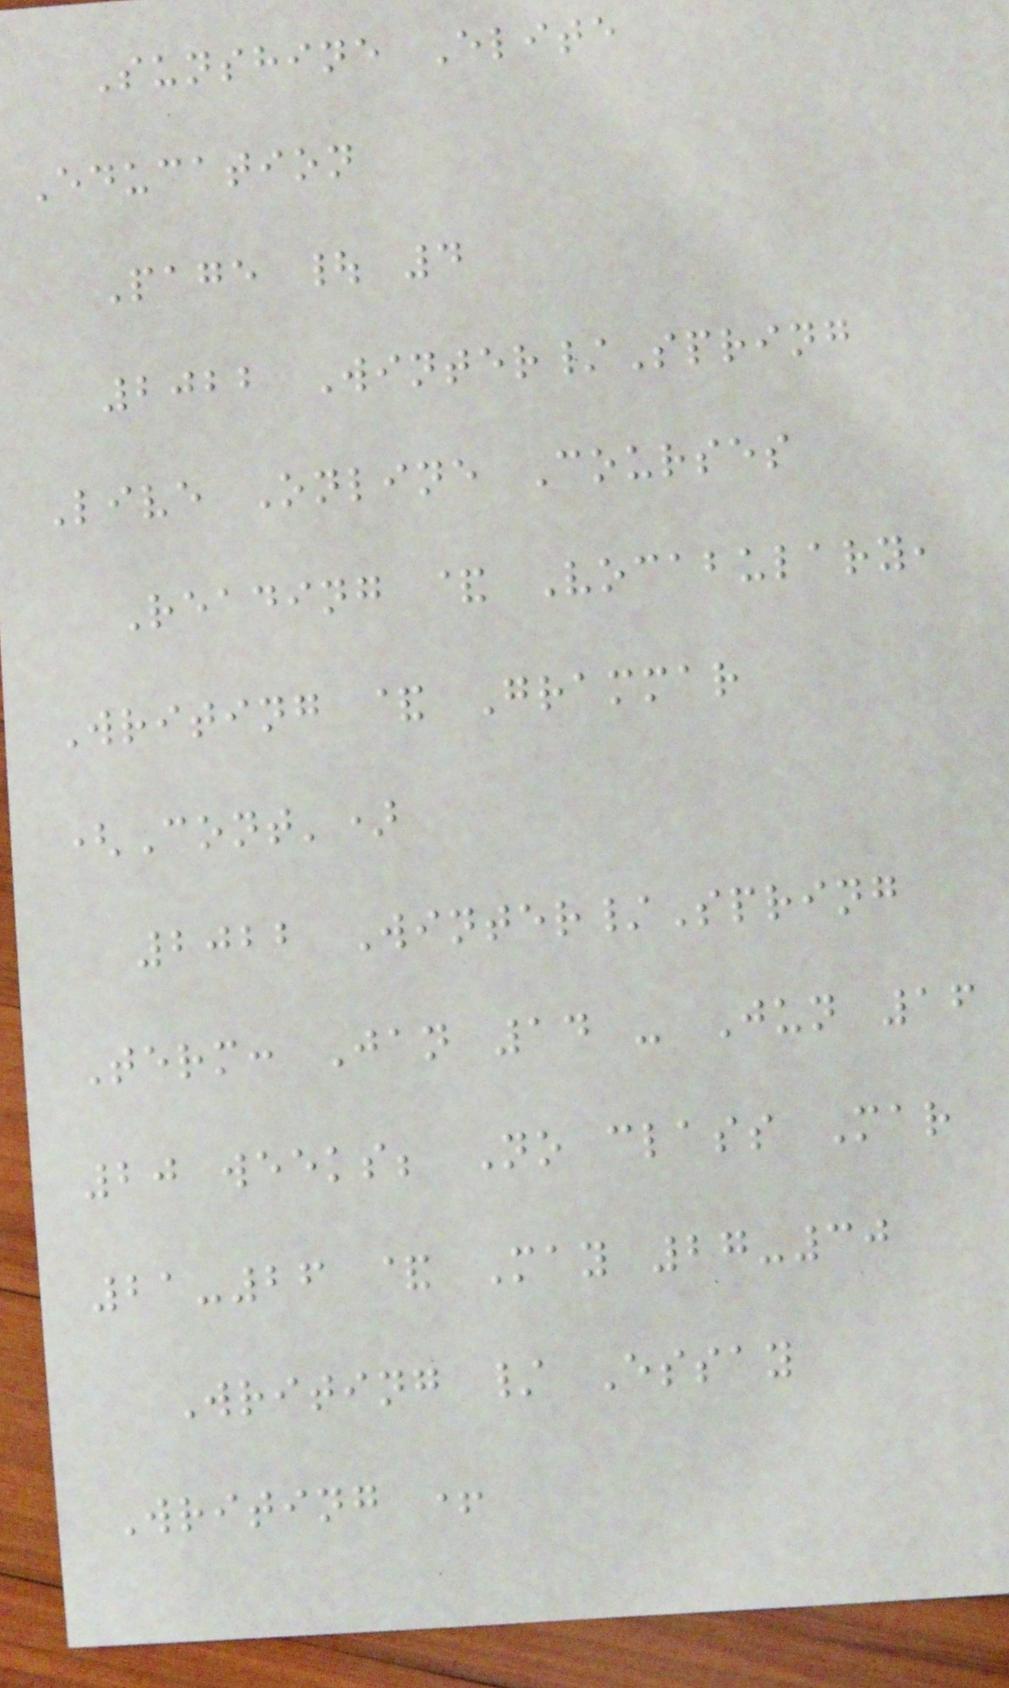Sunshine Elite
Education
Page | 4
2022 Winter/Spring
Live Online Courses
Reading & Vocabulary,
Writing & Grammar
(Cont')
2022 Winter/Spring
Term: Jan 14 - Jun 16
20 weeks; No class Mar
21-26 & May 27-30
Writing / Essay
Writing +
